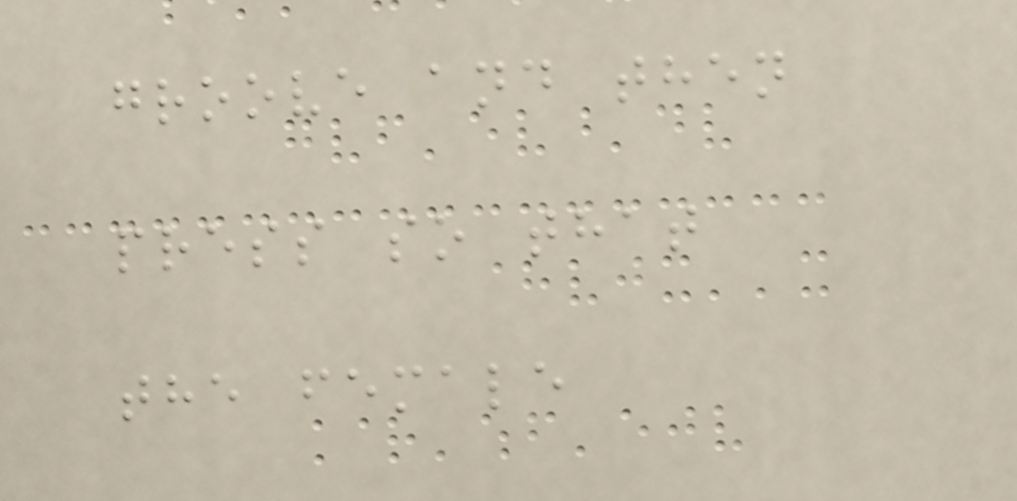groove and then
press so that
the female
